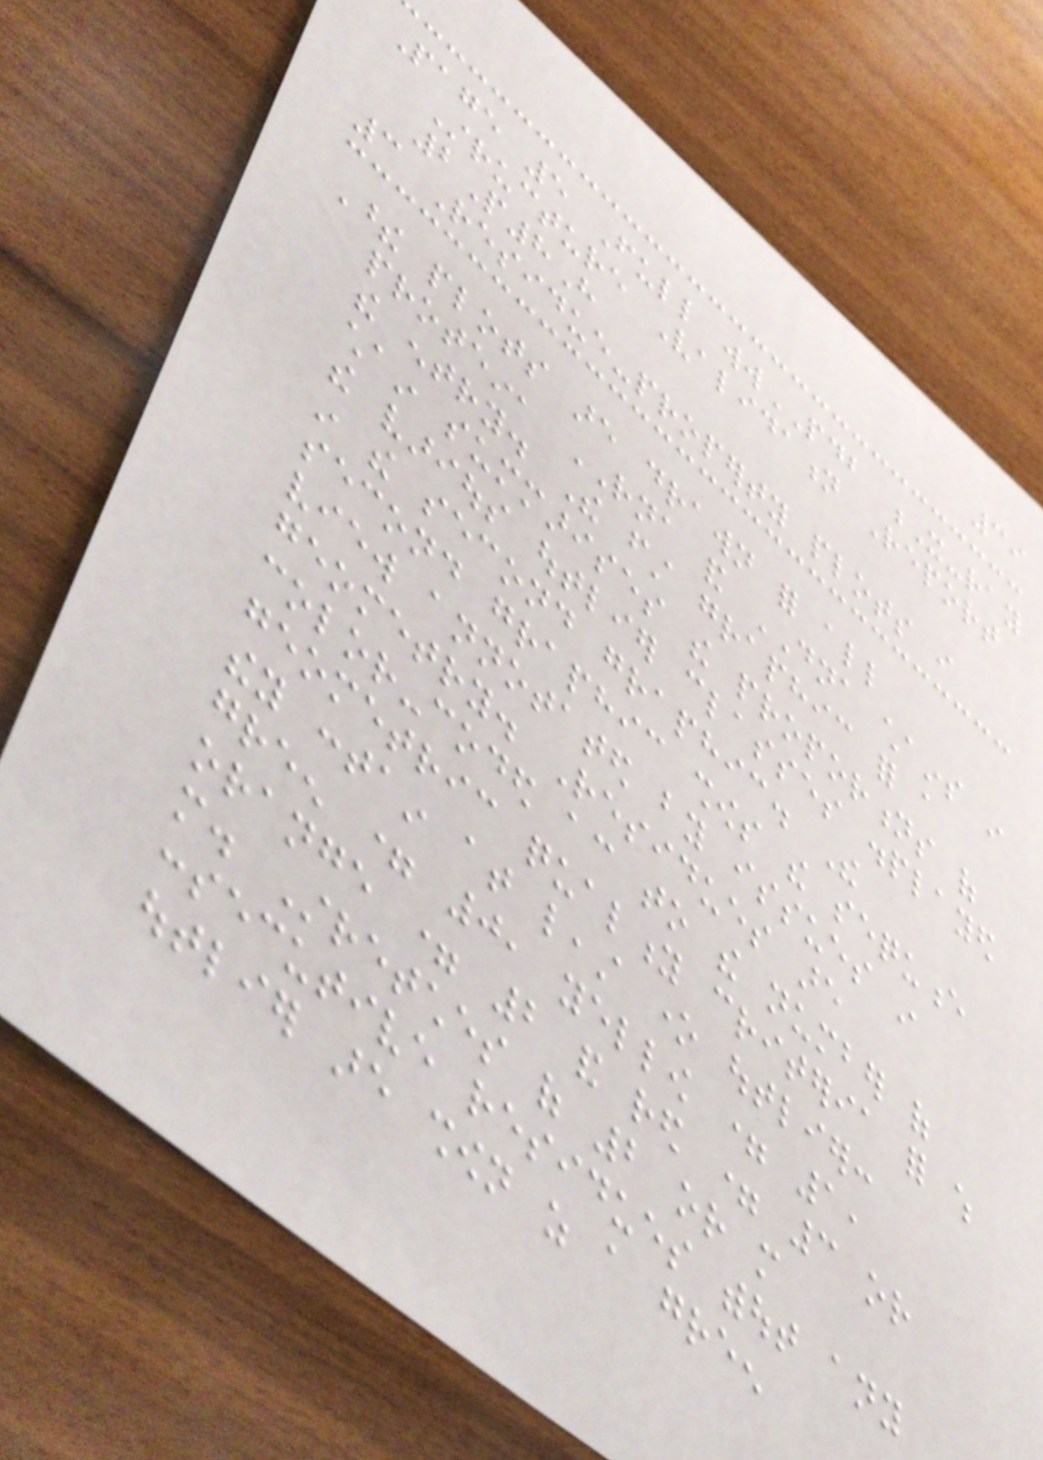39
Page 5 Full wwPDB X-ray
Structure Validation Report
2P8H
3 Residue-property plots i
These plots are drawn for all
protein, RNA and DNA chains in
the entry. The first graphic for a
chain summarises the proportions of
the various outlier classes displayed
in the second graphic. The
second graphic shows the sequence
view annotated by issues in
geometry. Residues are
color-coded according to the number of
geometric quality criteria for which
they contain at least one outlier:
green = 0, yellow = 1,
orange = 2 and red = 3 or
more. Stretches of 2 or more
consecutive residues without any
outlier are shown as a green
